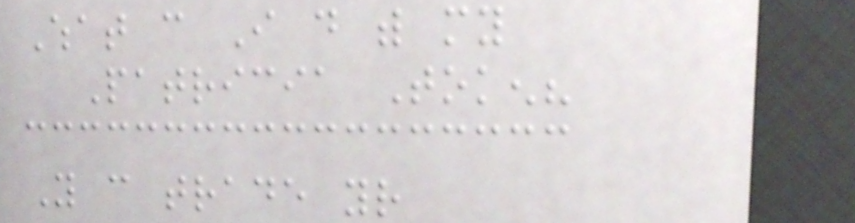What can I do with my
Patricia Token?
You can trade your
